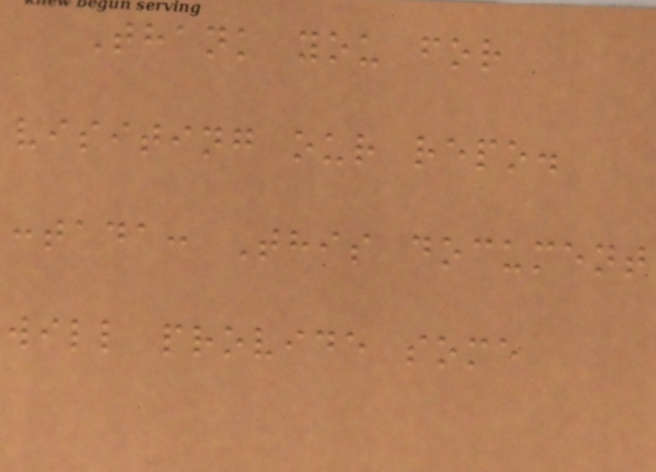Thank you for
visiting our repo.
:tada: This document
will provide some
